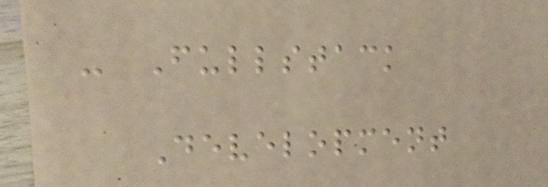- Fullstack
Development
